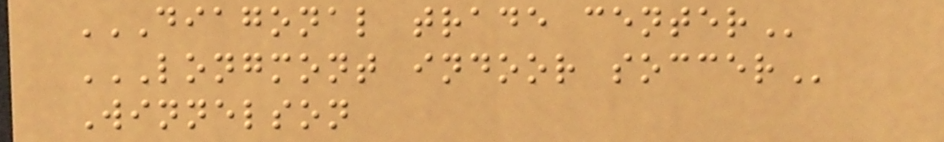DIAGONAL TRADE CENTER
LONGMONT INDOOR SOCCER
Winnelson
